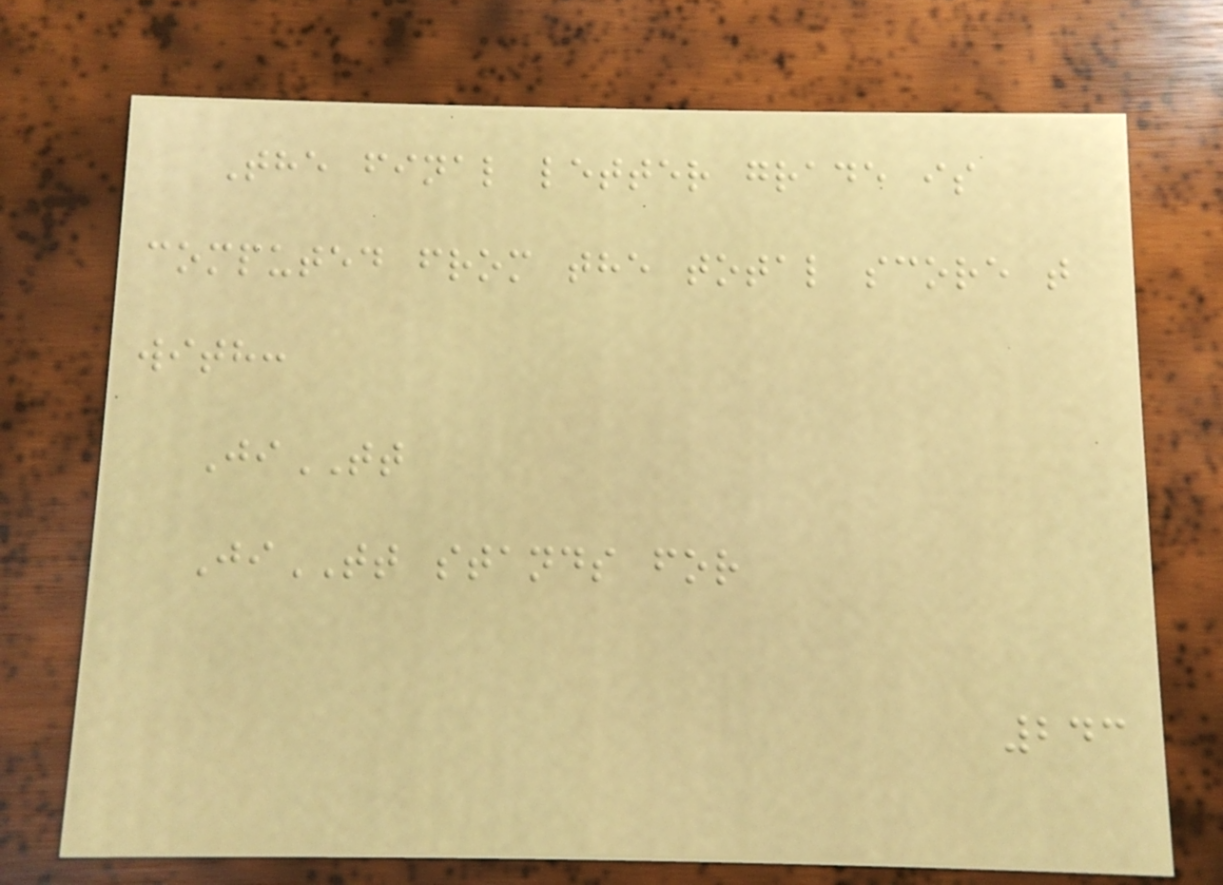The final letter grade is
computed from the total score t
with:
JiTT
JiTT stands for
243
